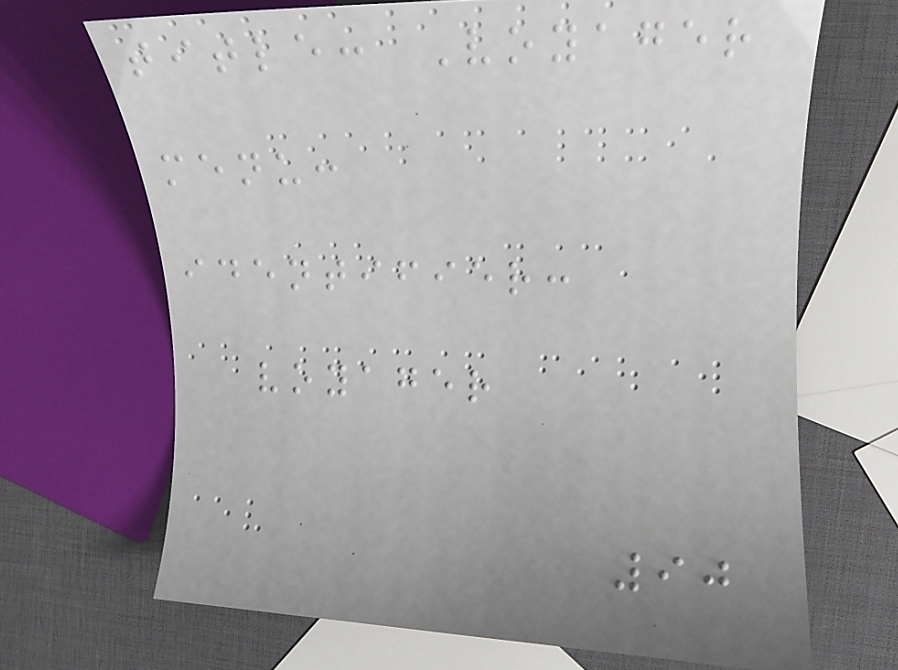title: Voyager
menu:
identifier:
voyager
90
